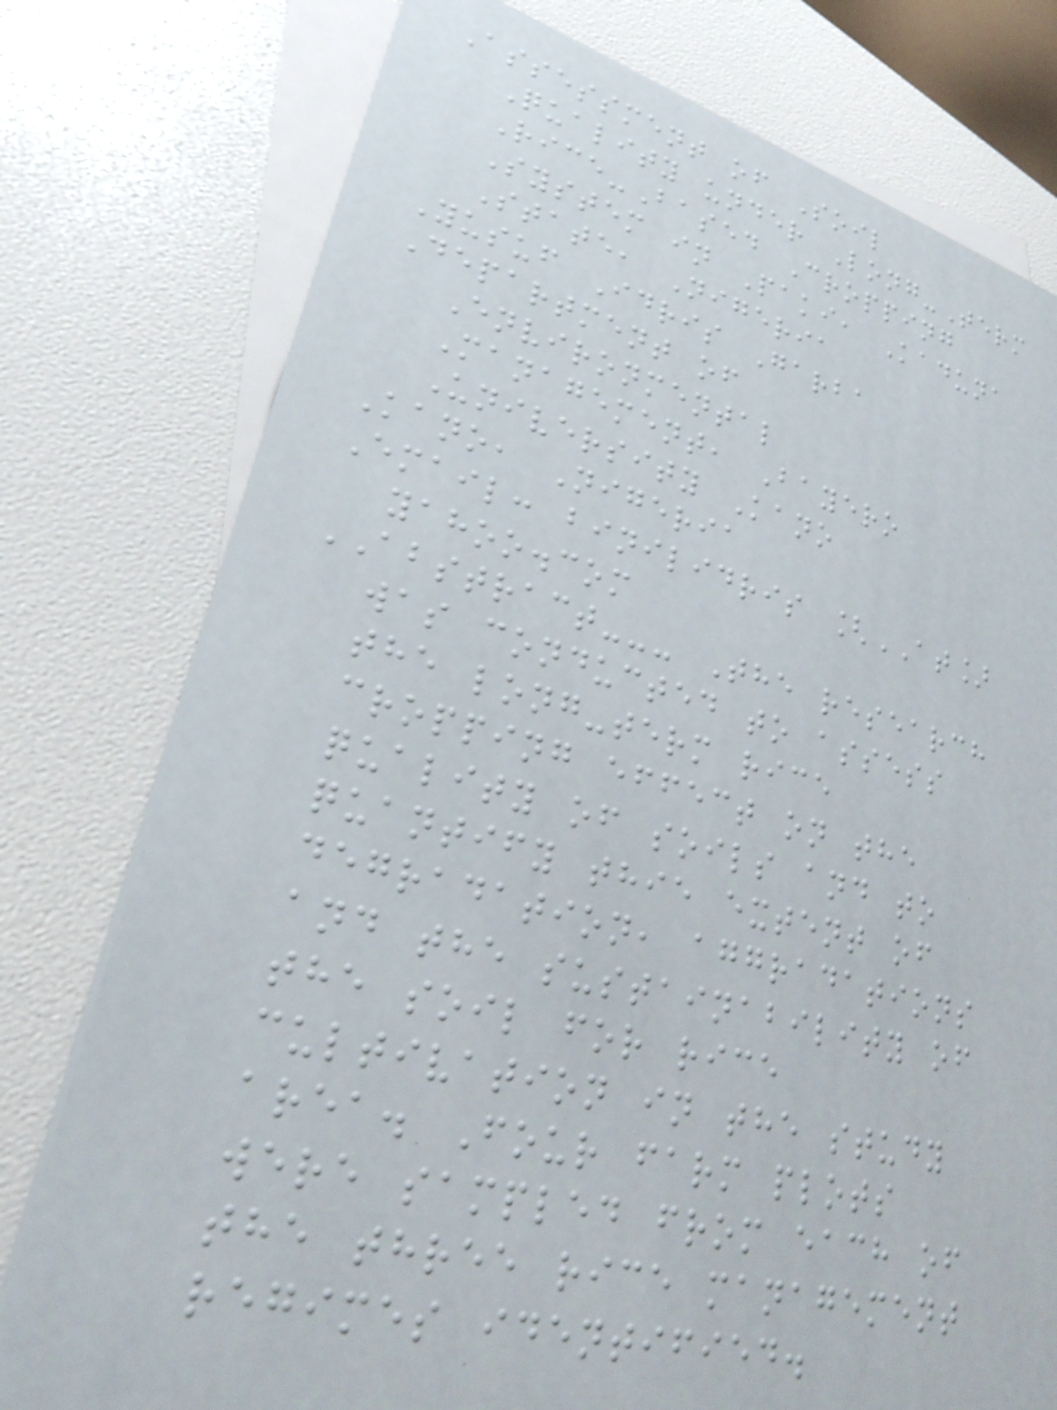Assessment of Soil
Quality under Long-Term
Rice-Based Cropping
System in Paki, Kaduna
State, Nigeria
Yusuf Idris Garba
Department of
Environmental
Management, Bayero
University Kano
Kano, Nigeria
Email: binilidris [AT]
yahoo.com
ABSTRACT--- The research
was conducted to assess
the long-term rice
cropping effect on the
quality of soils and to
quantify thie extent of
degradation, aggradations
and the sustainability of
the soil for rice
cultivation in the study
area. Four farm plots
were sampled from each of
the three rice management
regimes identified.
